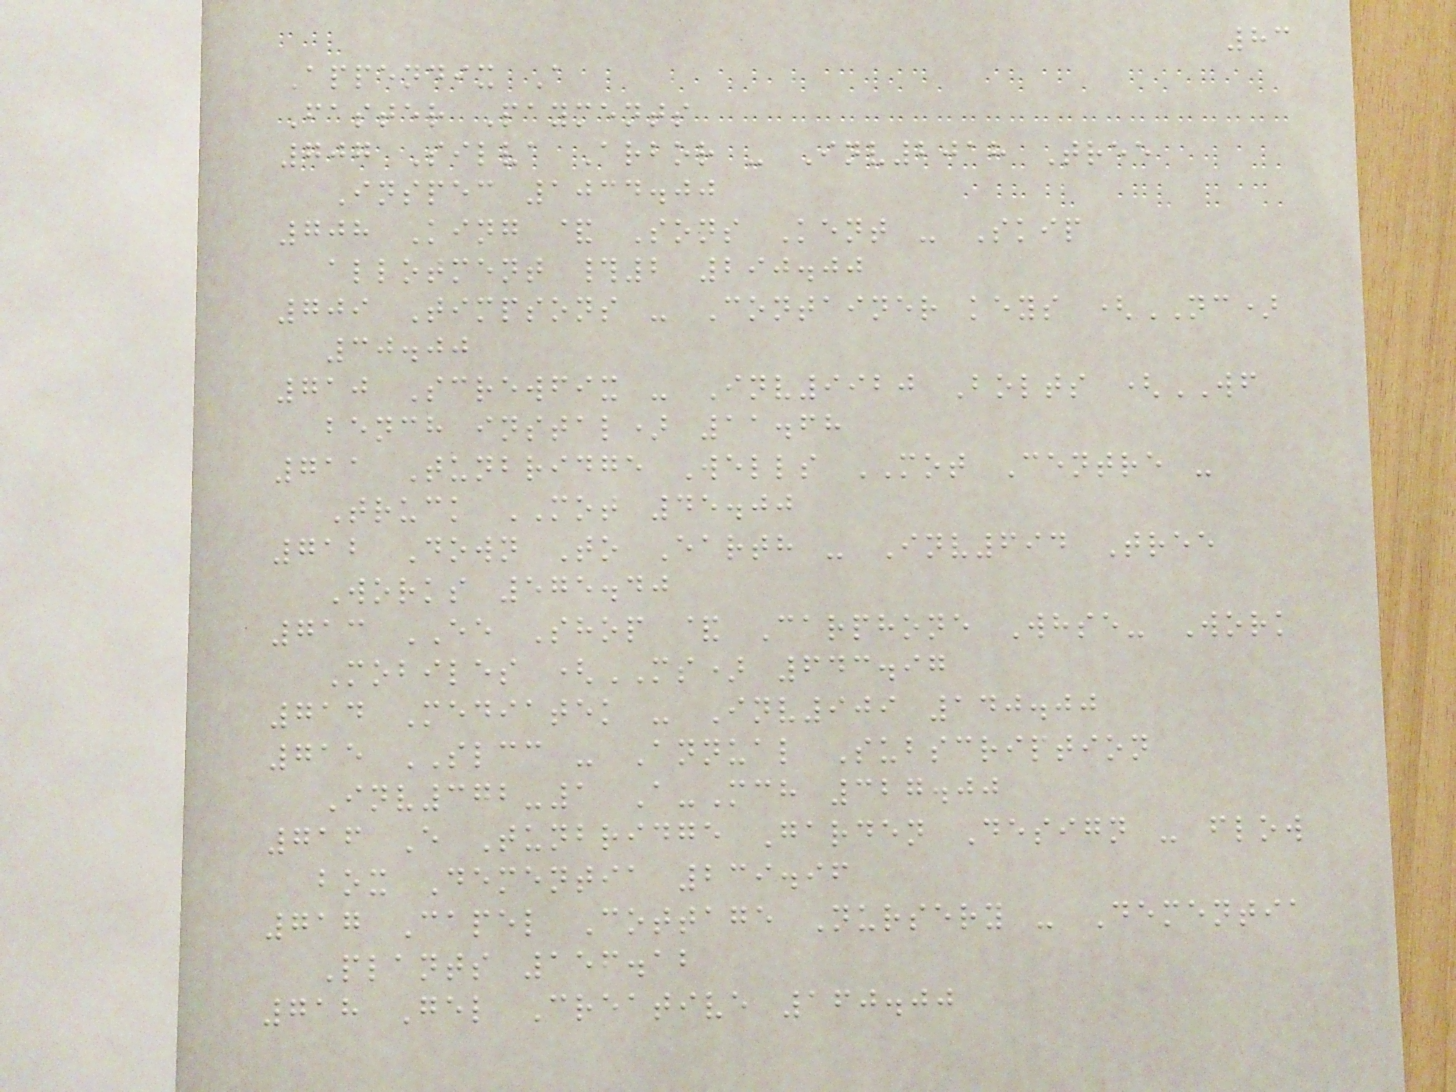83
Appendix A
Faster Payments
707 Silva Arbor - Inv2018 Tree
Inspec 1034.00
708 King & Sons Kent - Skip
allotment #2 290.00
709 Timpsons - Container keys (NC)
30.00
710 Screwfix - Inv9920 Bolts (WF
bench instal) 11.68
711 Tunbridge Wells MOT Centre -
Truck MOT 45.00
712 Down To Earth - Inv694 Tree
Works 575.40
713 EE Shop & Carphone Whse- Work
Mobiles (MS) 643.97
714 Mediatek - Inv909 140.00
715 SLCC - Annual Subscription
Inv372-1 A-Mch 327.00
716 E Tunbridge Garden Design - flow
box Dementia 239.96
717 Capel Cottage Nursery - Dementia
Plants 156.12
718 Gel Creative 160.00
